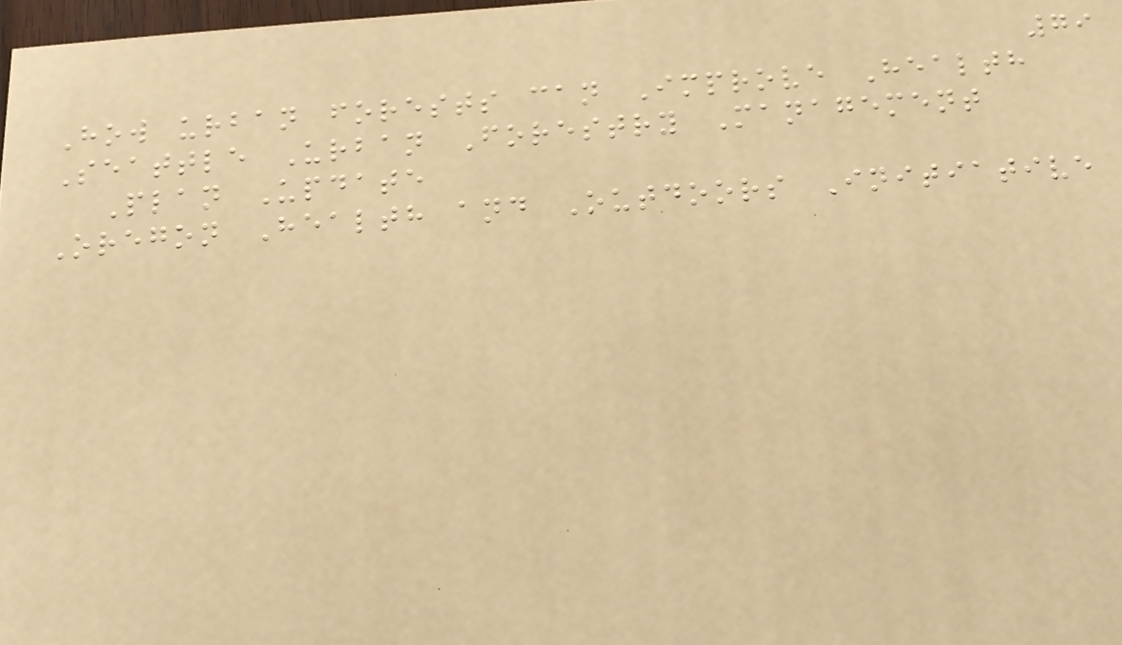79
How urban forests can Improve Health
Seattle Urban Forestry Management
Plan Update
Oregon Health and Outdoors Initiative
